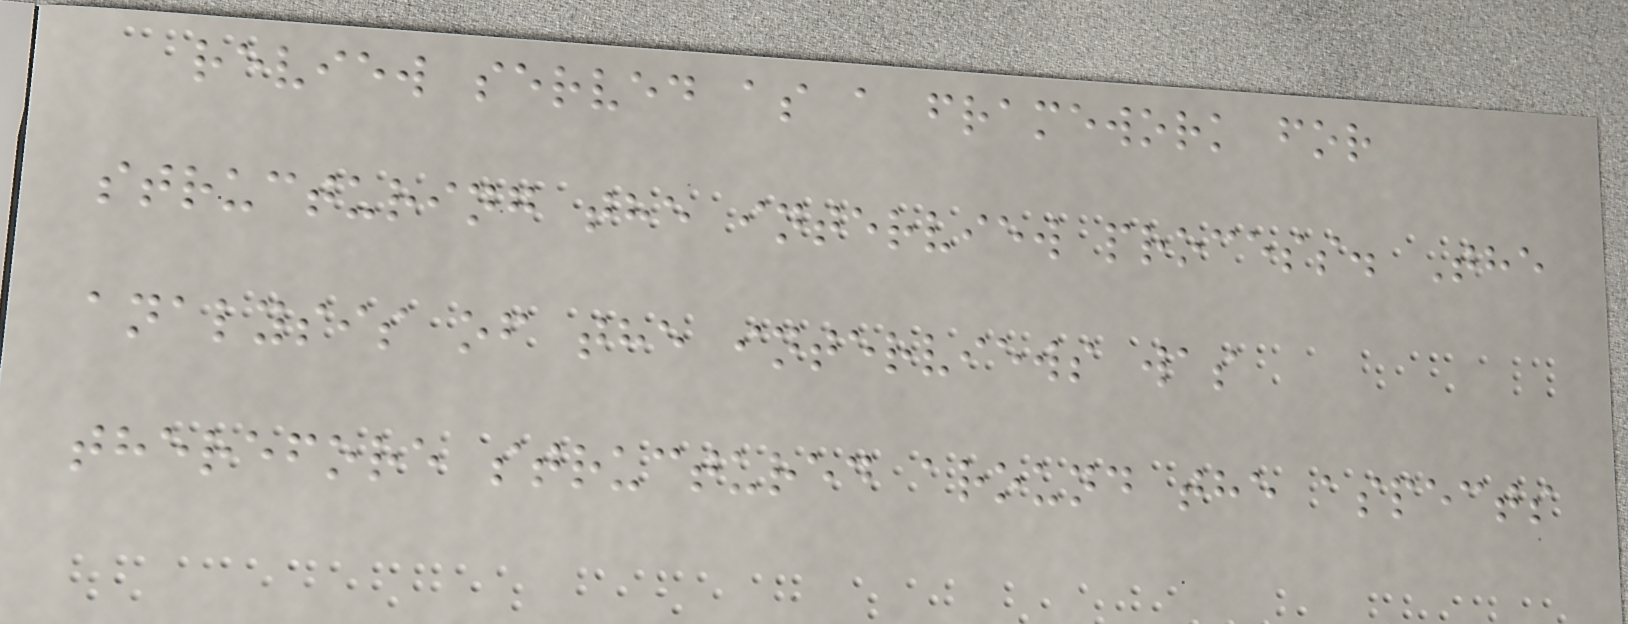review served as a framework for
structuring the interview process. The
analysis of the interviews was
therefore structured around the aspects
